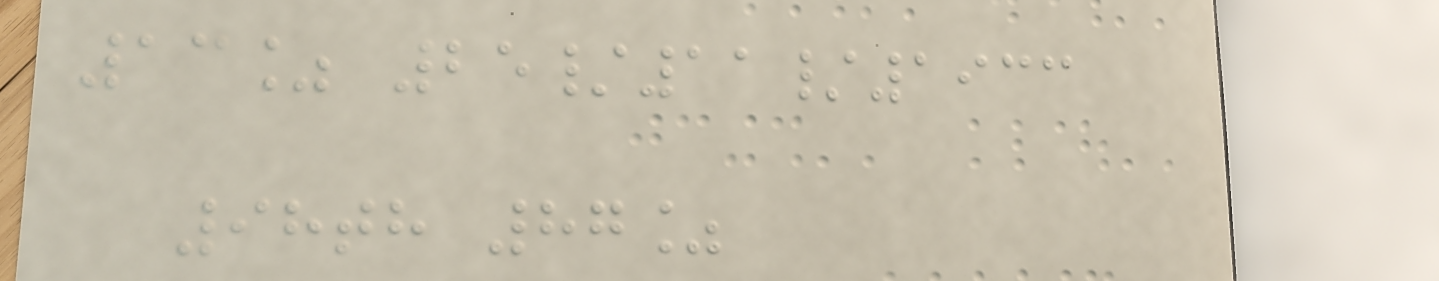13% 25/11/1933
98th 87%
